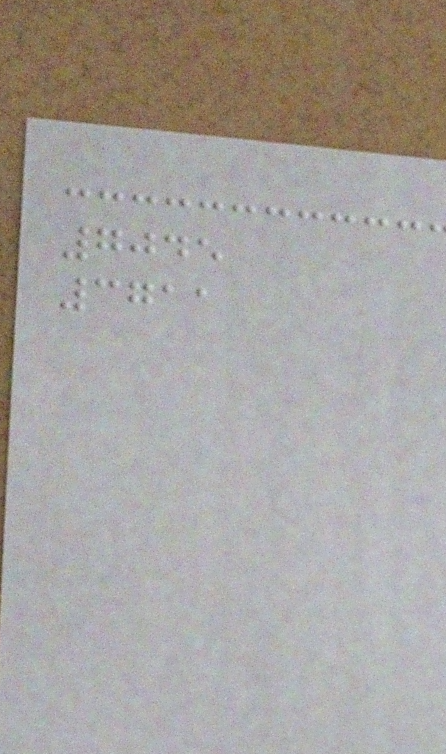7045
3711
